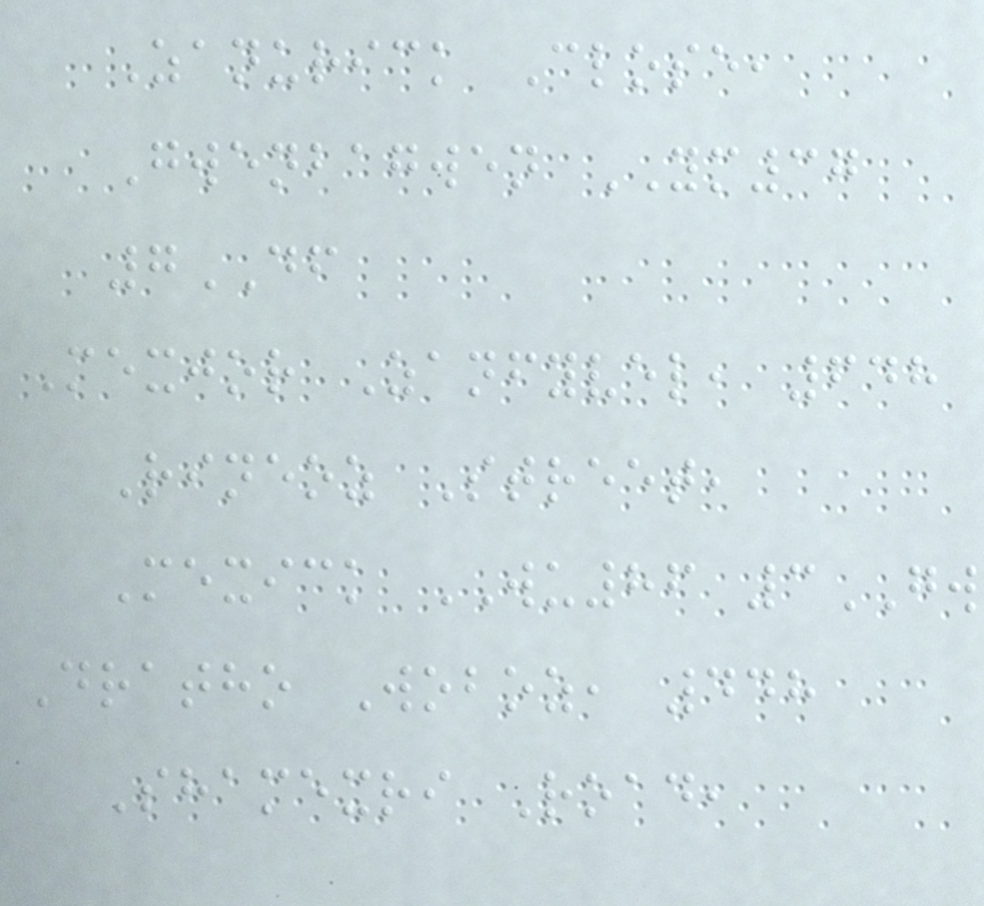Zanurick Close,
Gwenbagwen YM37
7DF
Mexjor Zanfyvel, 648
Rineoz Street,
Mexick WU86 3GW
Dratho Woboz, 448
Shamexri Road,
